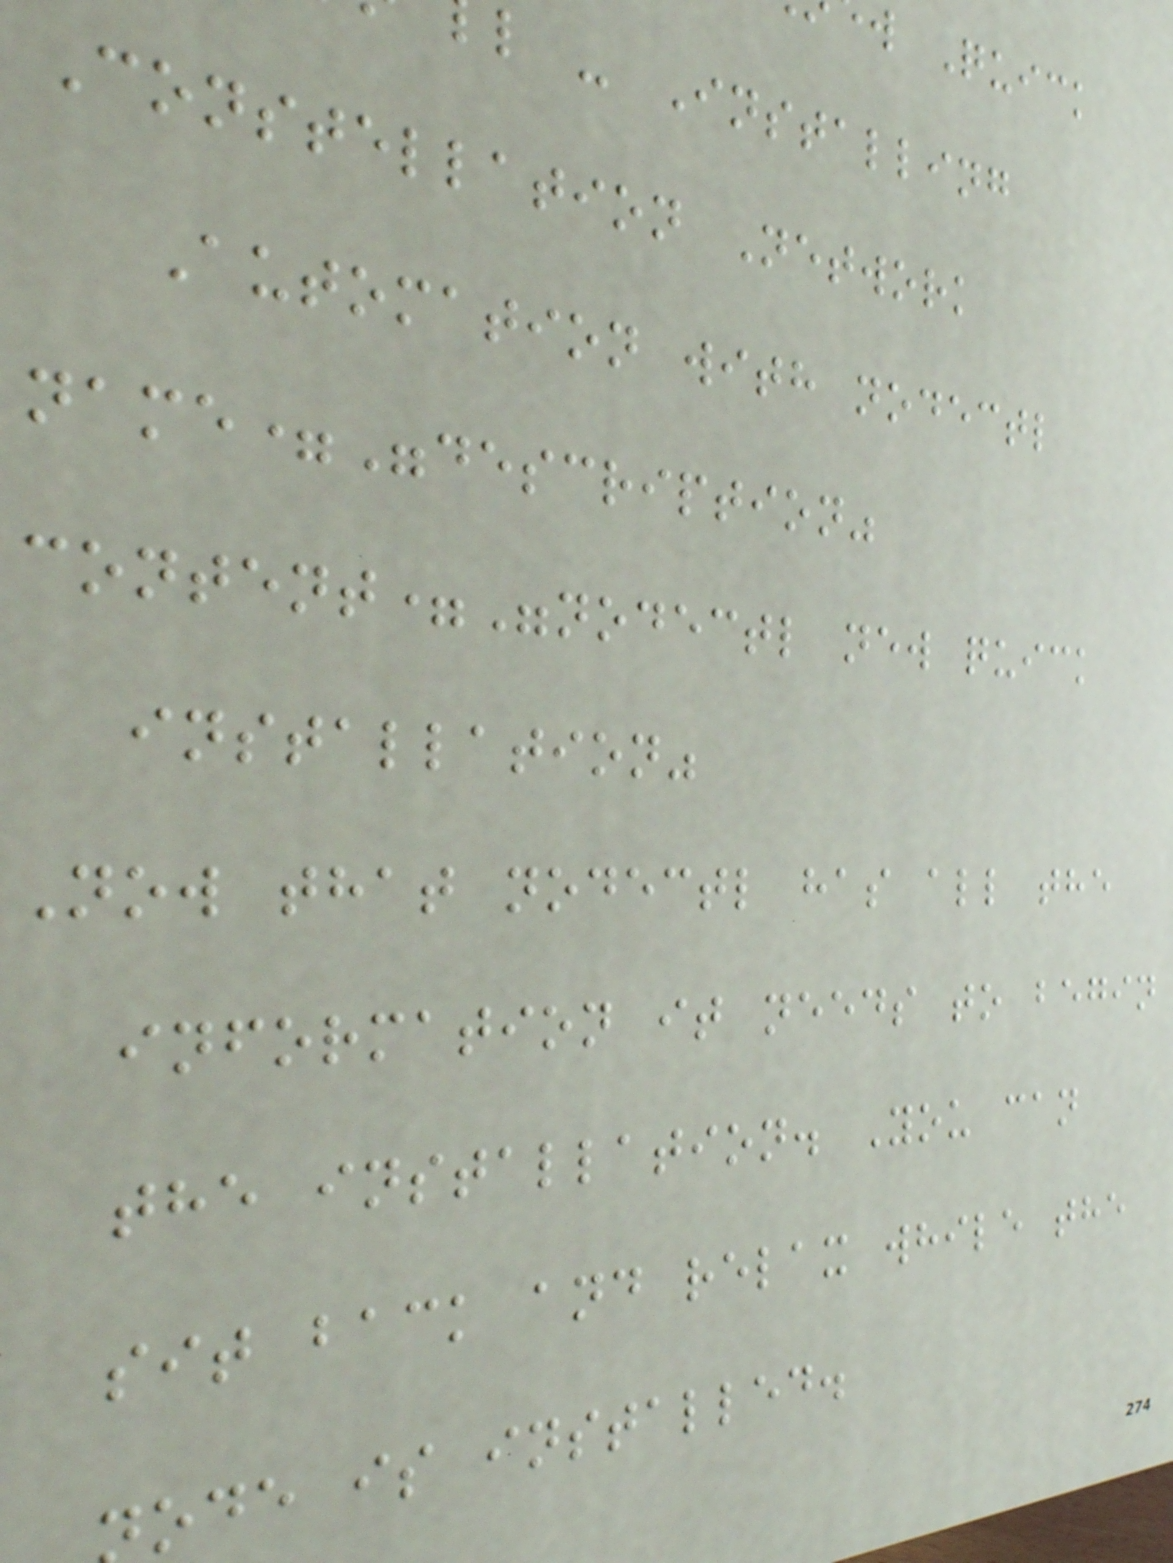w Quick
l - Installing
Constellation Network
Automation with nodectl
name="description"
content="nodectl new quick
installation"
Now that nodectl has all the
information it needs to begin
the installation. You can
sit back and relax while the
ode is installed.
